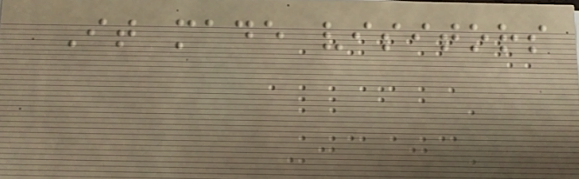It made visitors
